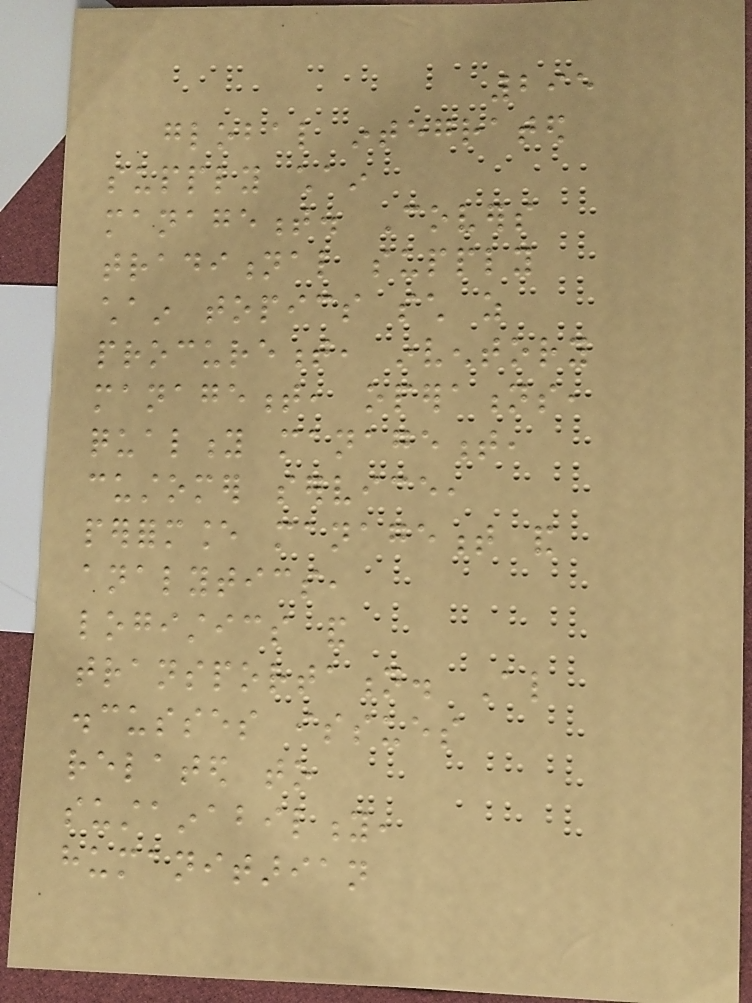295
global integrated
supply chain
management. Covers
traditional supply
chain topics such as
procurement, inventory
management, operations,
quality management,
customer service,
performance management and
analytics,
logistics and
transportation. Also
discusses issues
related to
sustainability,
humanitarian
